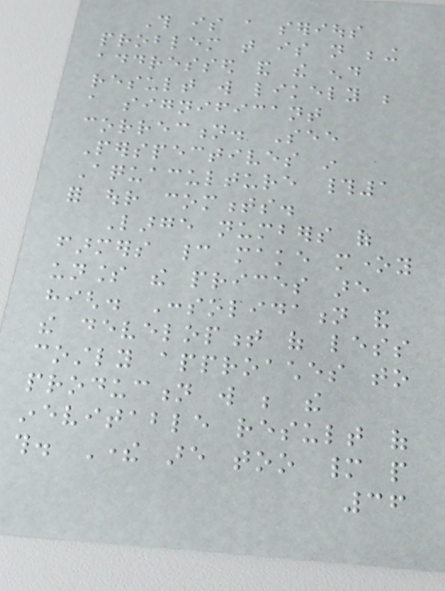This is a serious
problem that is not being
addressed and the end
result will likely be
a significant
correction. See
Perspectives in
Aquaculture #1
for our comments.
Large numbers of
farmers cannot make money
unless the prices are
high. Consolidation and
the development of less
costly approaches to
production will be the
inevitable result of
this. There are too many people
36
